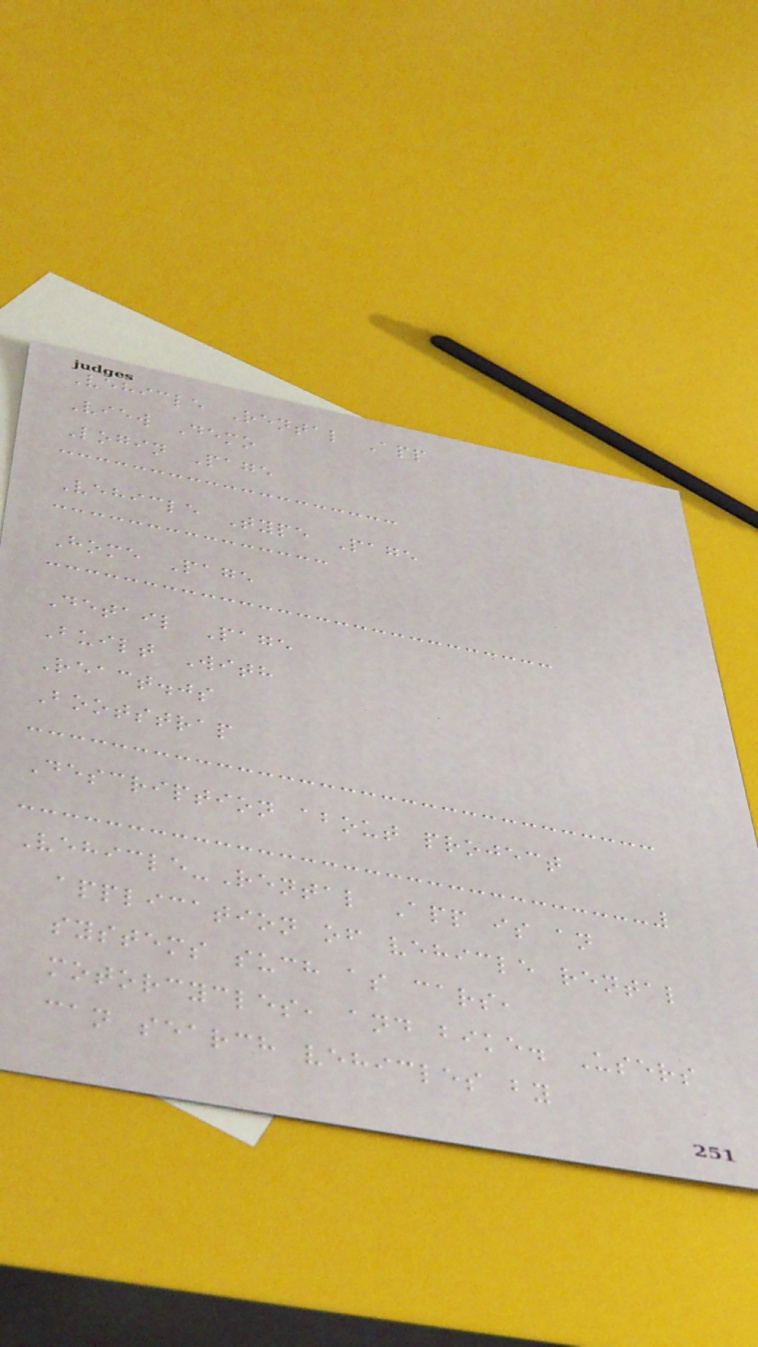Vehicle Rental App
View Demo
Login Page
Vehicle Type Page
Home Page
Detail Page
Built With
React.js
Bootstrap
Description about project
Vehicle-Rental App is an
application of vehicle rental
systems such as cars,
motorcycles, and bike. Users
can search vehicles by
